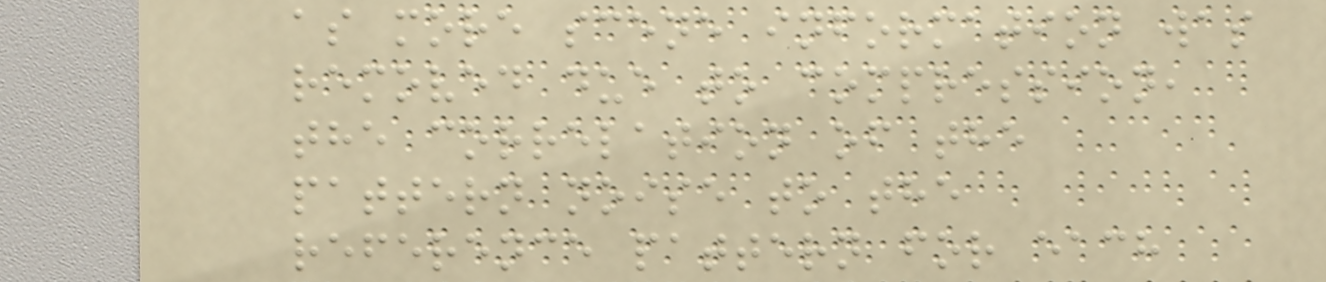as more scene information was
removed due to compression,
the correlation of the
pattern noise to the
reference pattern for each
